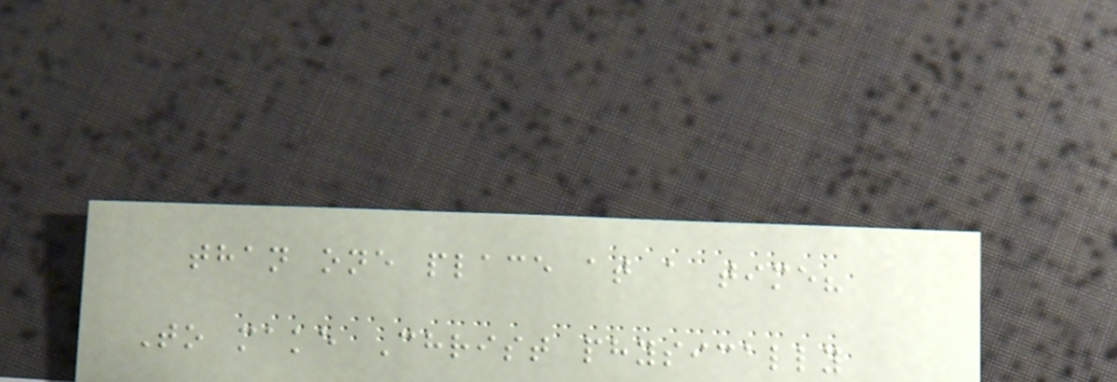than one place at a time?
To make Christ physically
